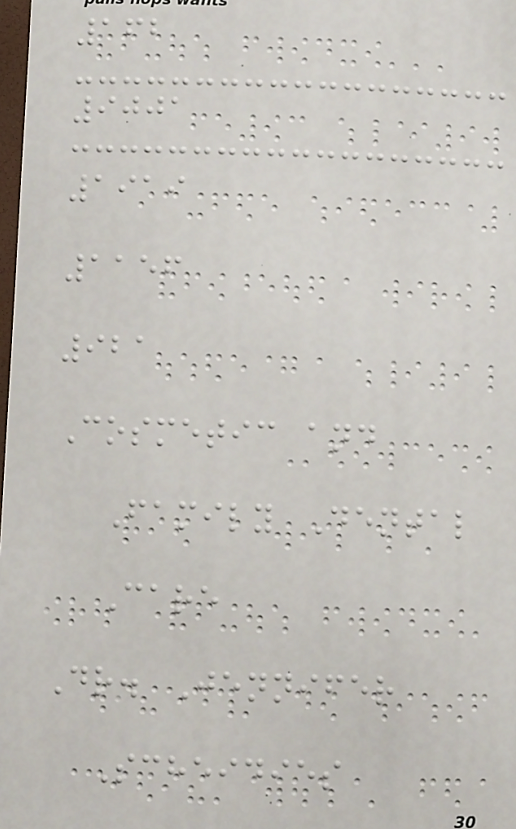162
9001
1919
1156
921
Cosmetic and
Family Dental
Care
Dr. Jennifer
Scheidies
